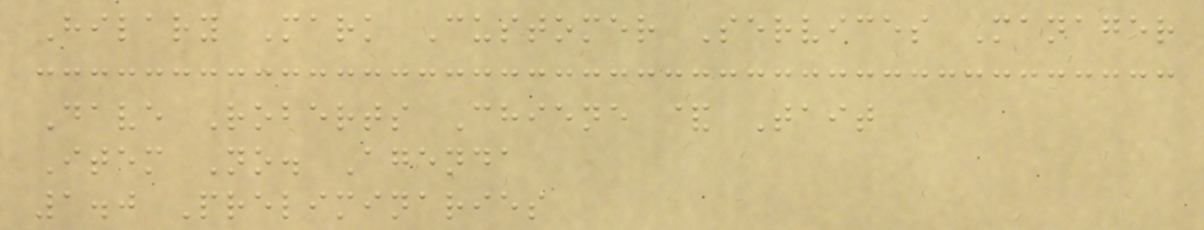Hilary Mark Customer Services Manager
Dave Roberts Chiene & Tait
Item No. Agenda
1.0 Preliminaries
